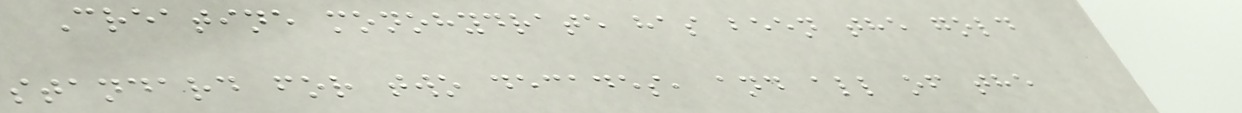Creatine monohydrate has been the gold
standard for two decades, and all of the
